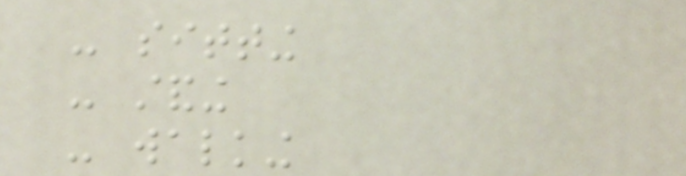- sitting
- standing
- walking
